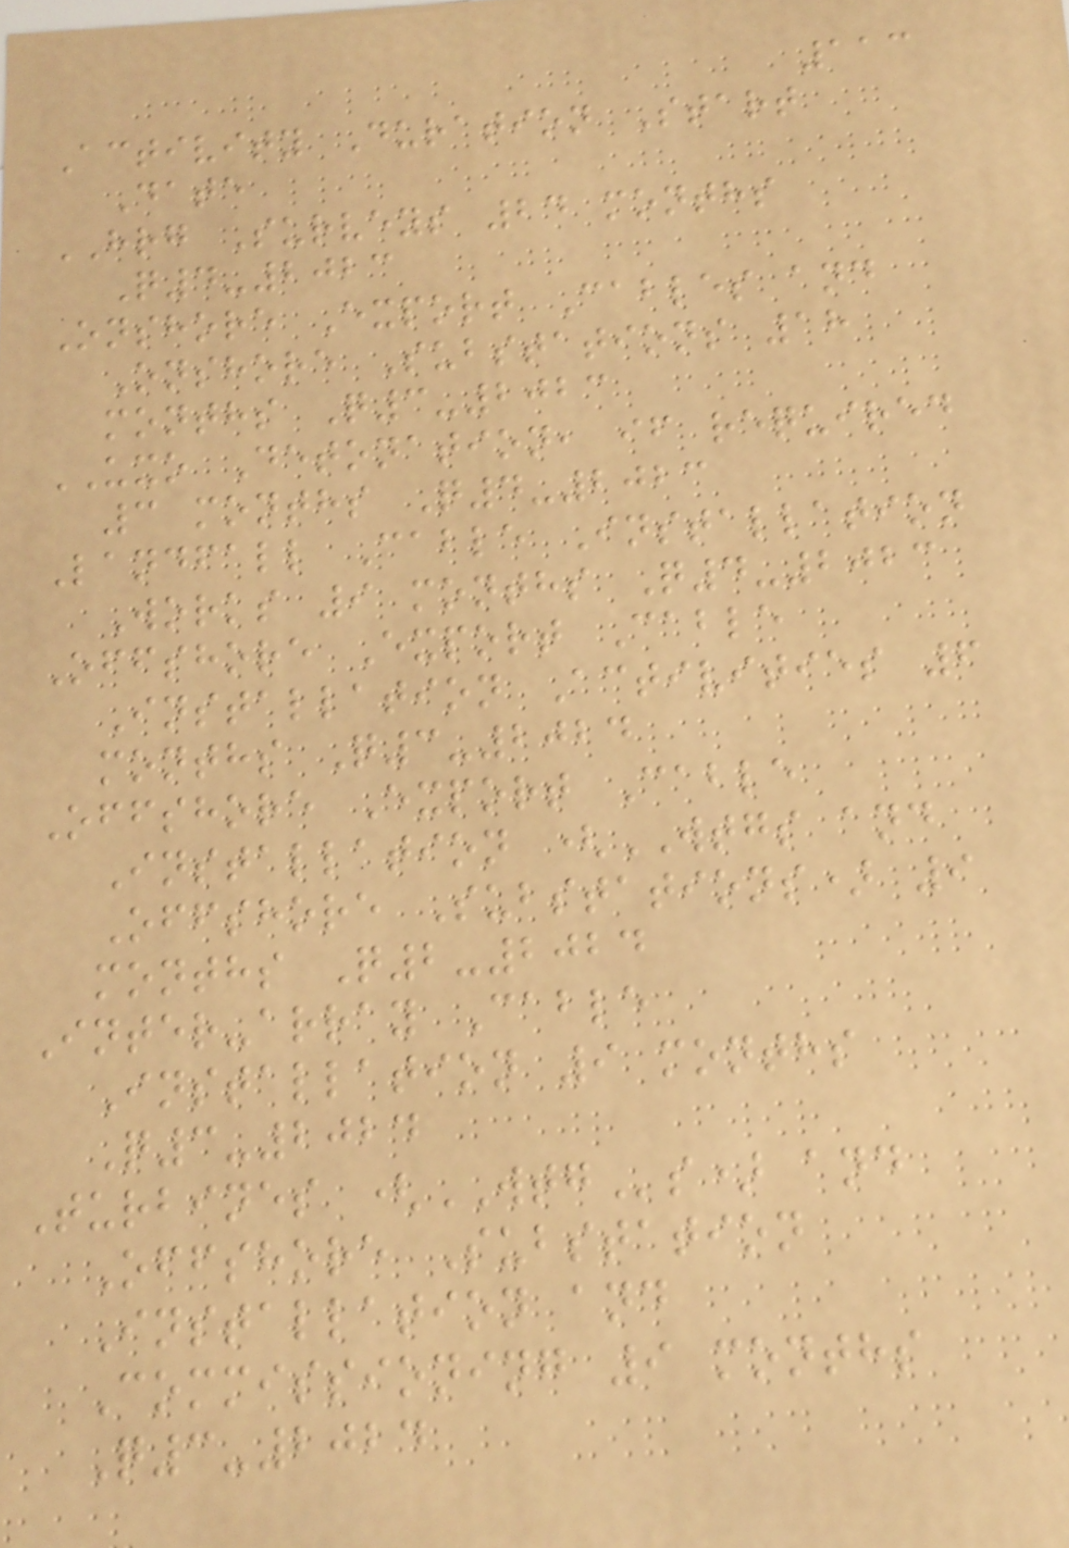113
Activity Duration Start
Date
HRG Surveys 24 months
Q4-2023
Onshore Export Cables and
Onshore Substations 18
months Q3-2023
UXO Detonation, if required
3 months Q4-2023
Landfall Cable Installation
Works 9 months Q4-2023
Offshore Export Cable
Installation Activities 6
months Q3-2024
Offshore Export Cable
Installation (WTGS and
Offshore Substations) 9
months Q2-2024
Inter-array Cable
Installation 9 months
Q3-2024
Turbines (WTGs) and
Offshore Substation
Installation and
Commissioning 9 months
Q3-2024
